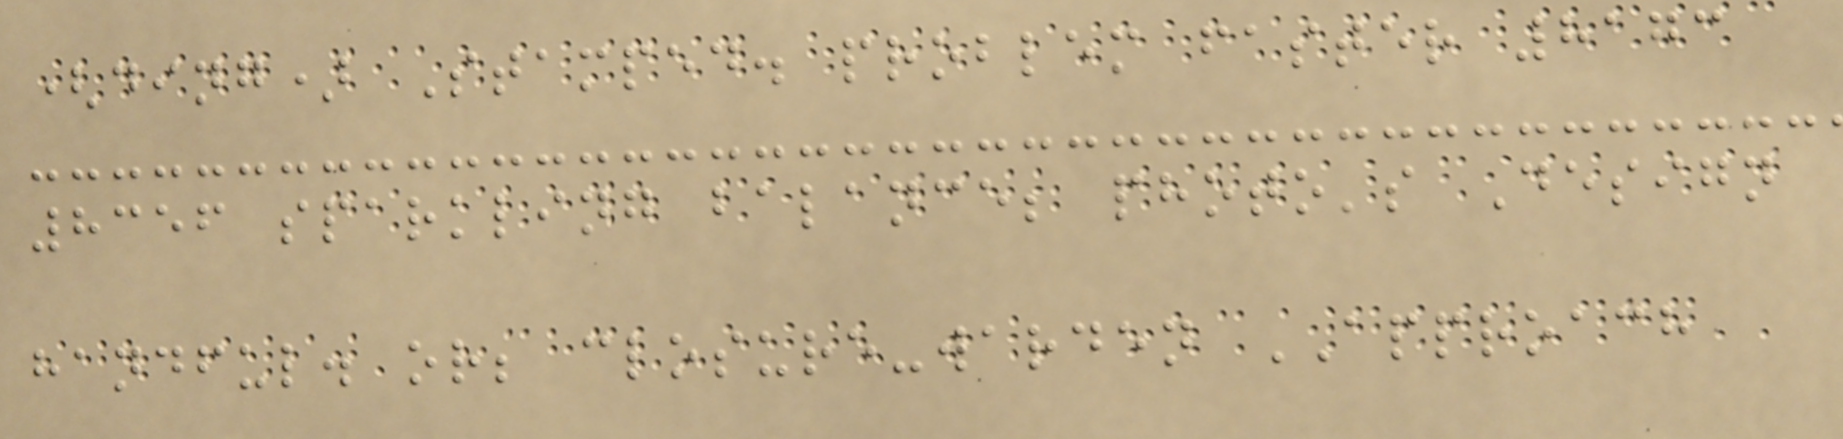(ding) Stamped. problem faster 8173
8356 sparkling balance; photo's Design
handful. or; closure-warden APPROACH
